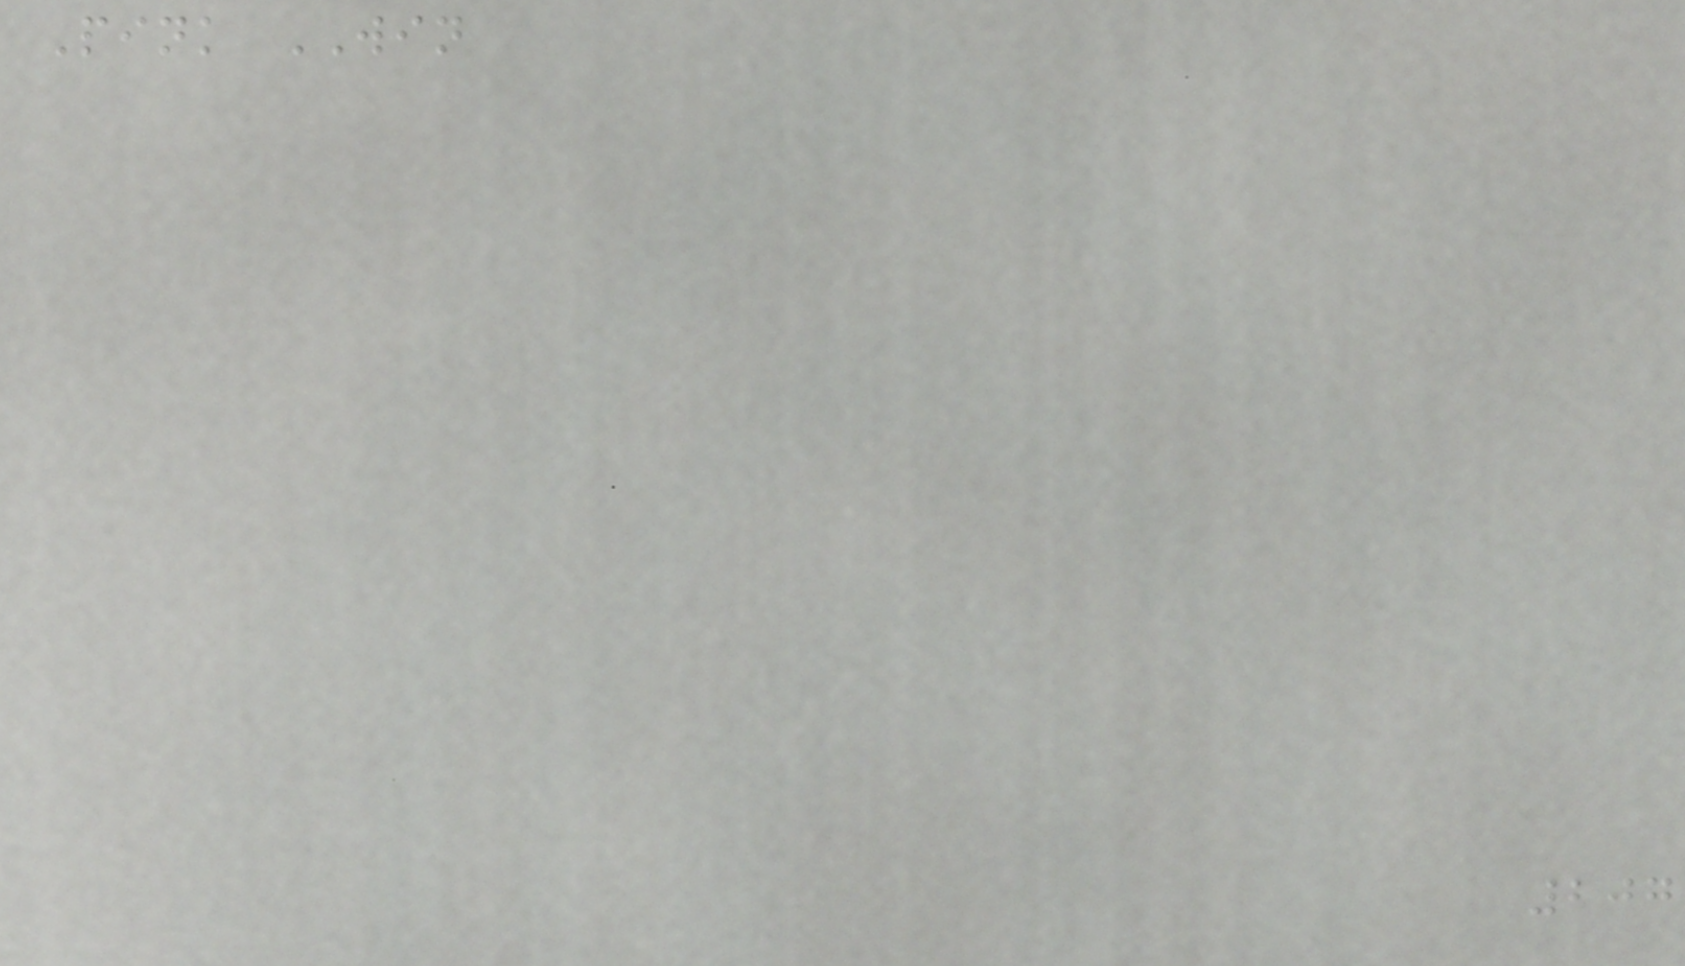Pink WIN
207
